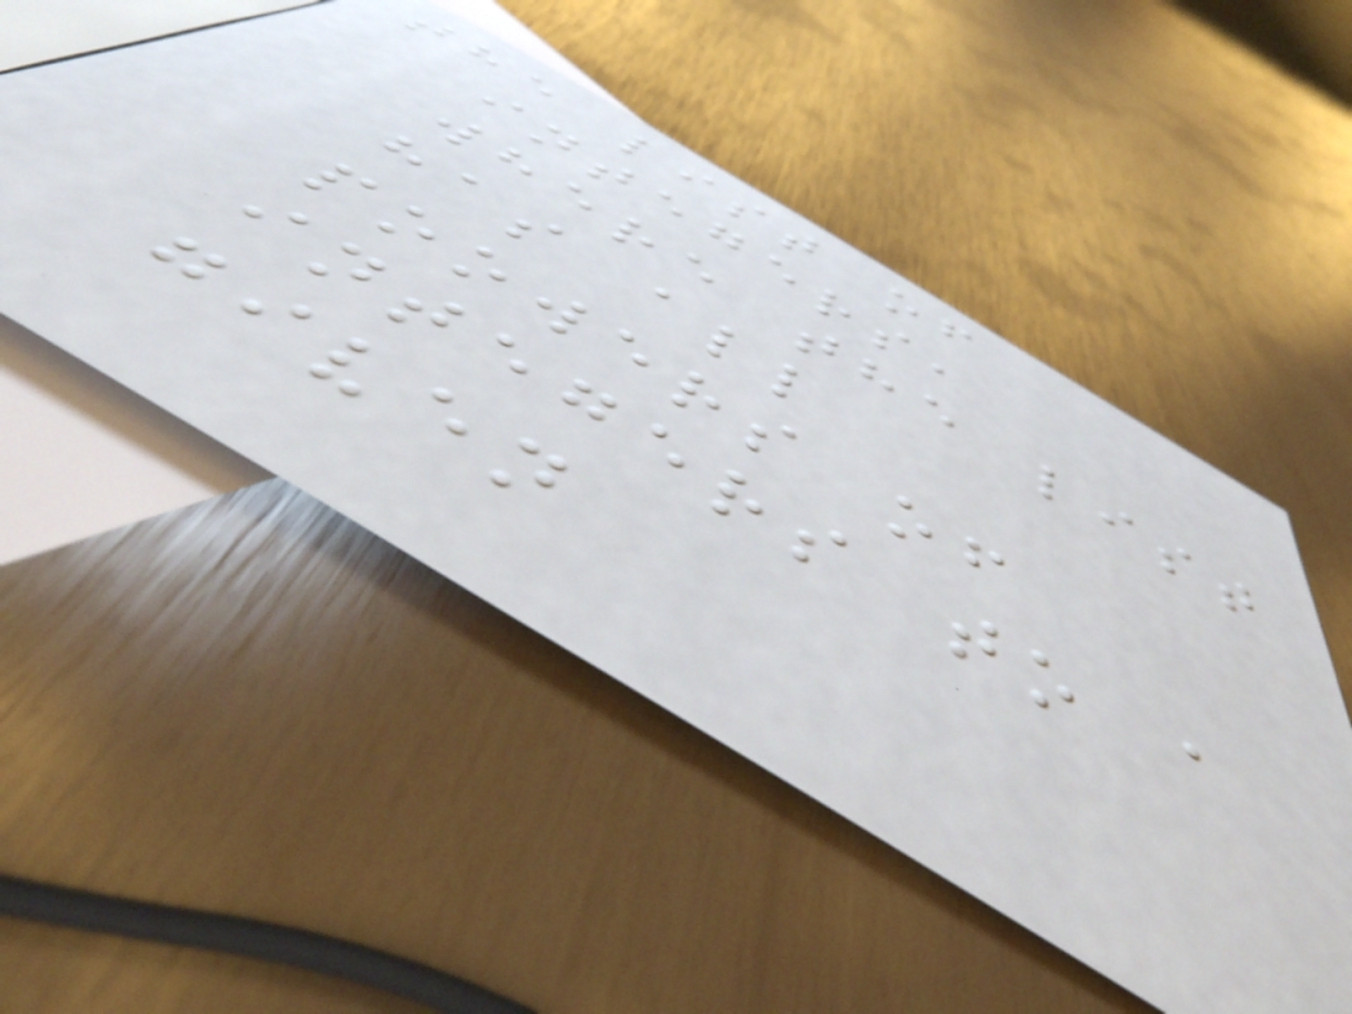the list of
integers,
where the list
has all
poowers of
integers to a
given
